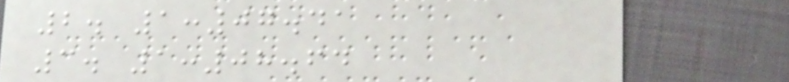2. 1:07.41
3. 1:08.64
